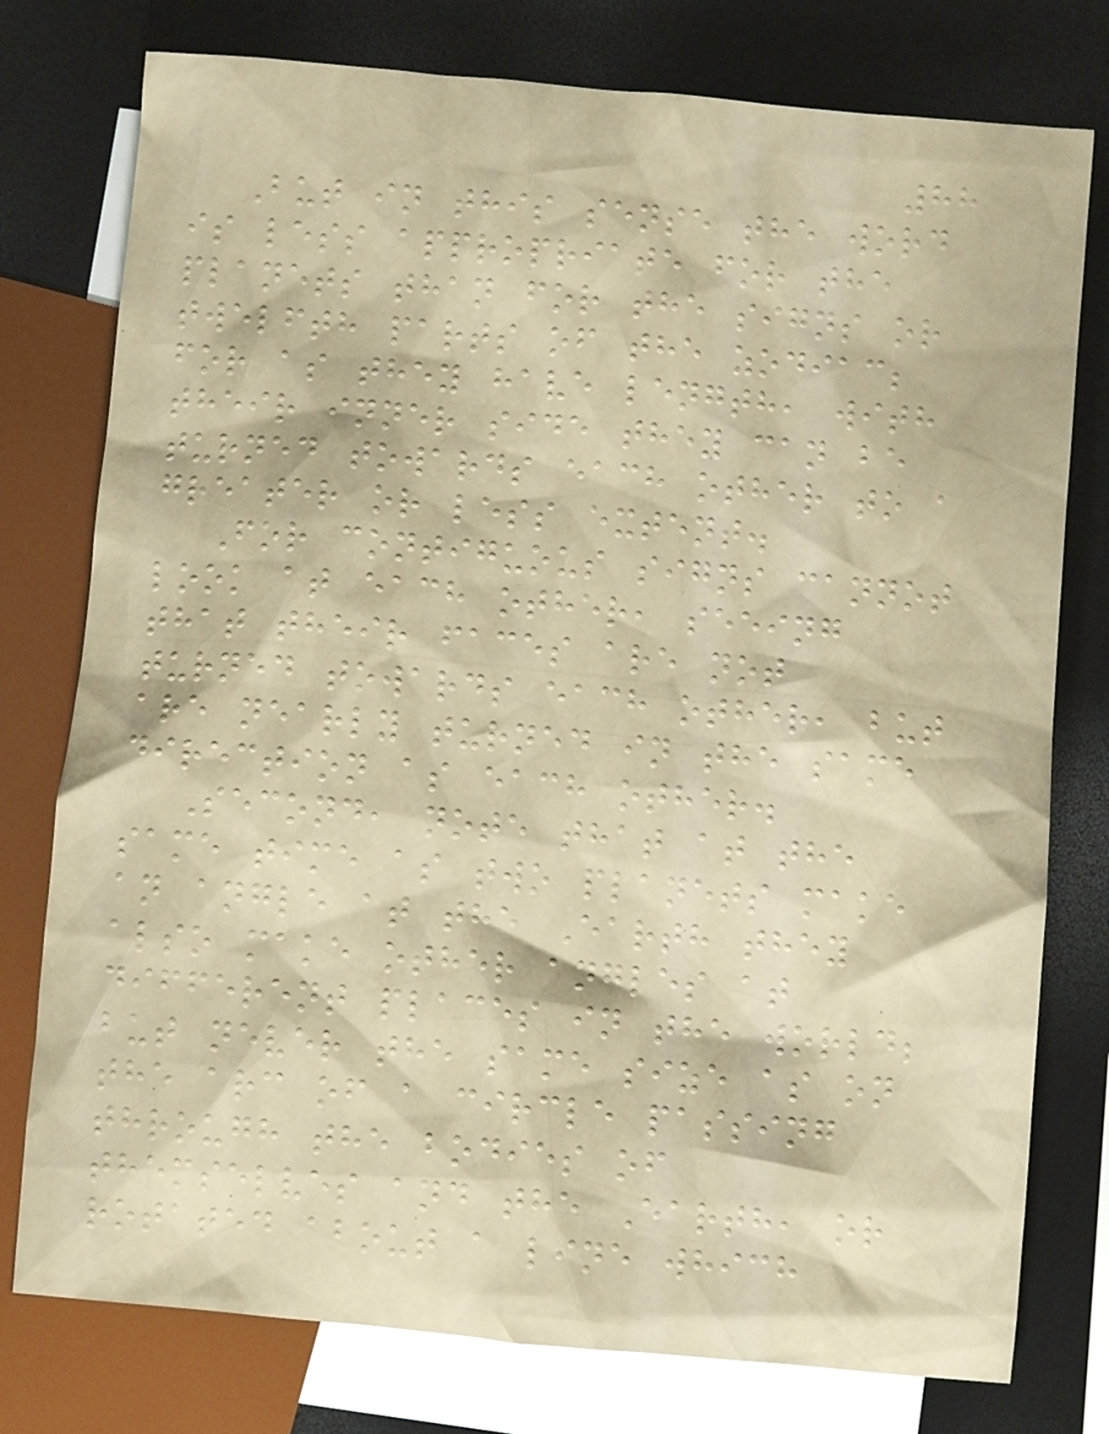88
But in this sense the word
is less appropriate for the
planets than for the signs or
twelfth parts of the zodiac;
for as they have length, with
their inner side they can be
turned towards each other to a
greater or less extent.
For contiguous signs cannot
look at each other, seeing
that their faces are not
turned towards each other, but
are nearly turned in the same
direction as each other.
Second, note that at the
same time as two planets make
an angle at the Earth they
also make other angles at
different places in the world;
but never the same size as on
the arc of a circle passing
through the bodies of
themselves and the Earth, or
rotated about a line which
